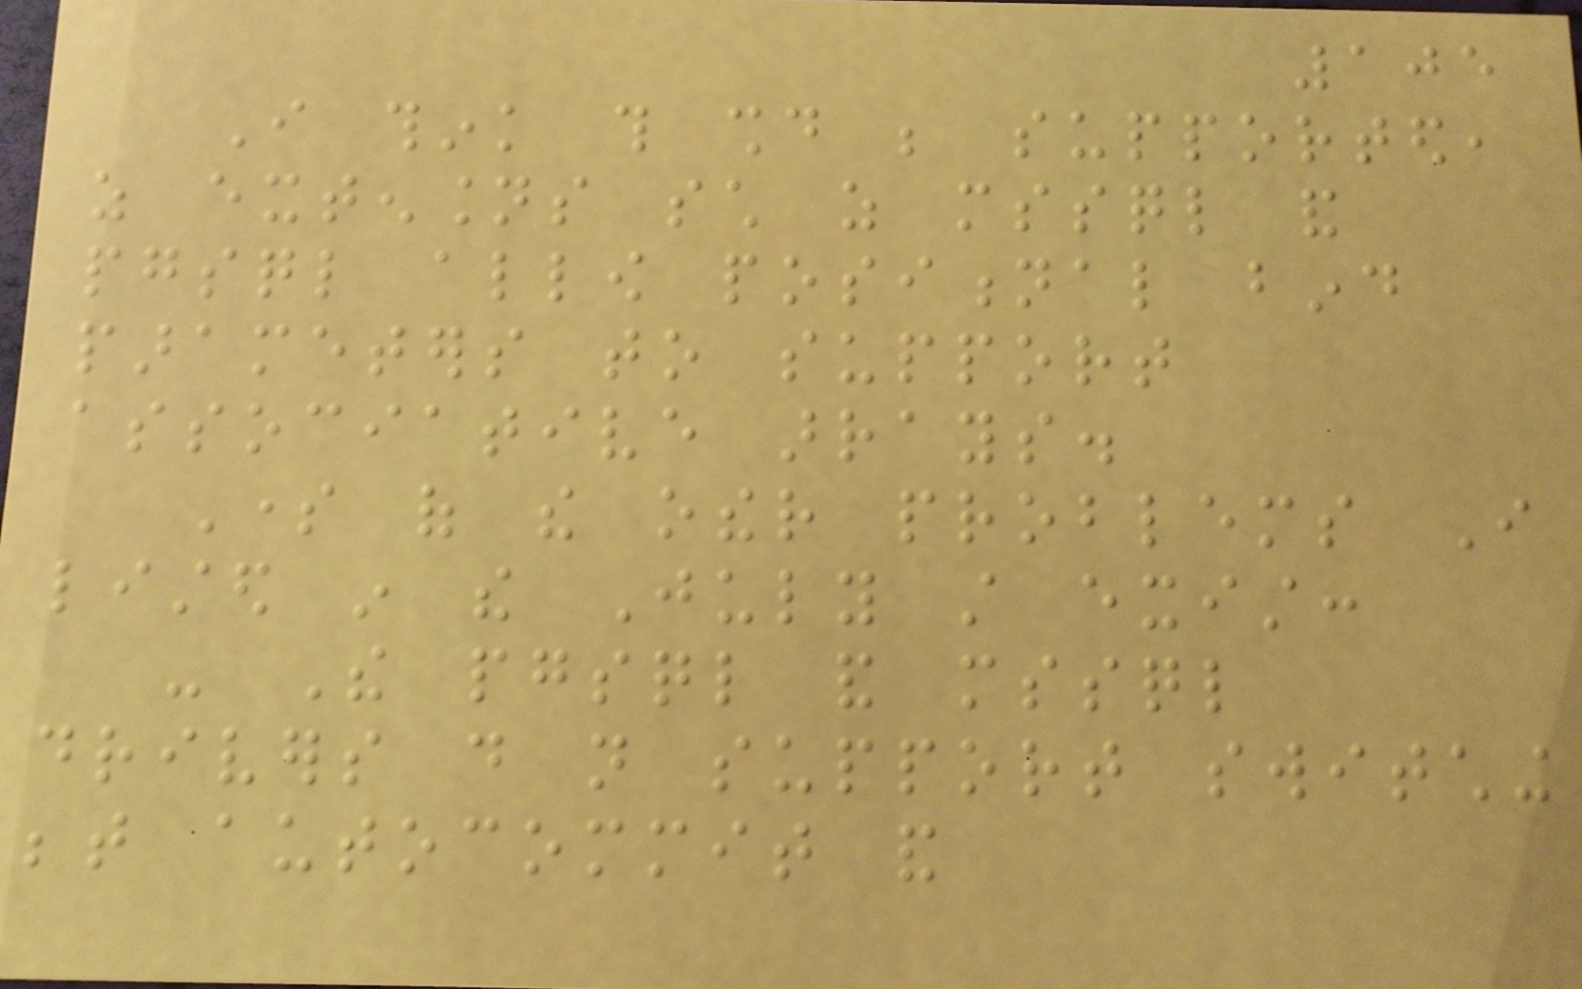105
I think this should be supported,
as extensions such as mssql and
pgsql allow positional bind
parameters to support
associative arrays.
Some of the other problems I
listed in the July still exist:
- The pgsql and mssql
drivers do not support switching
between autocommit and
